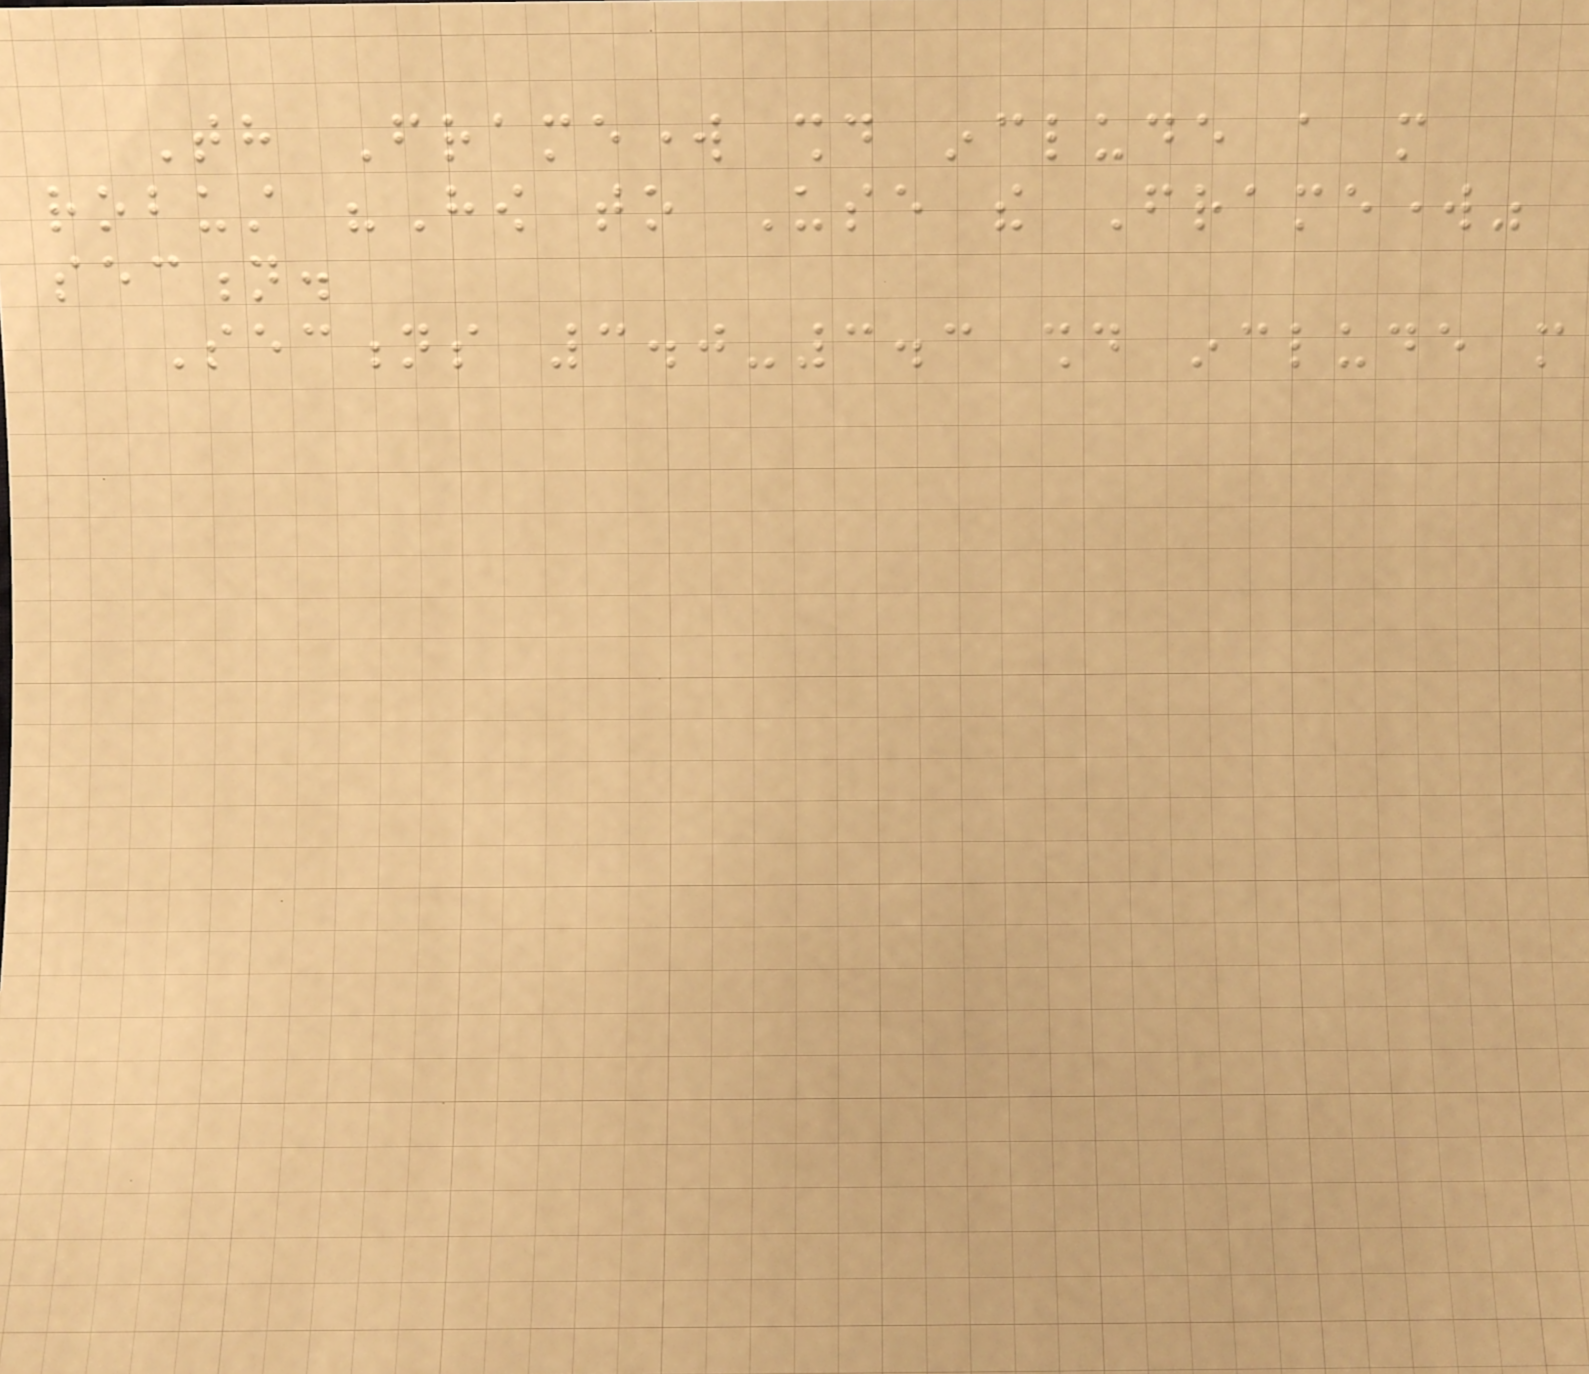Th Framework should include a more
robust "How to Use the Framework"
section.
Sections 3.0-3.3 should include more
